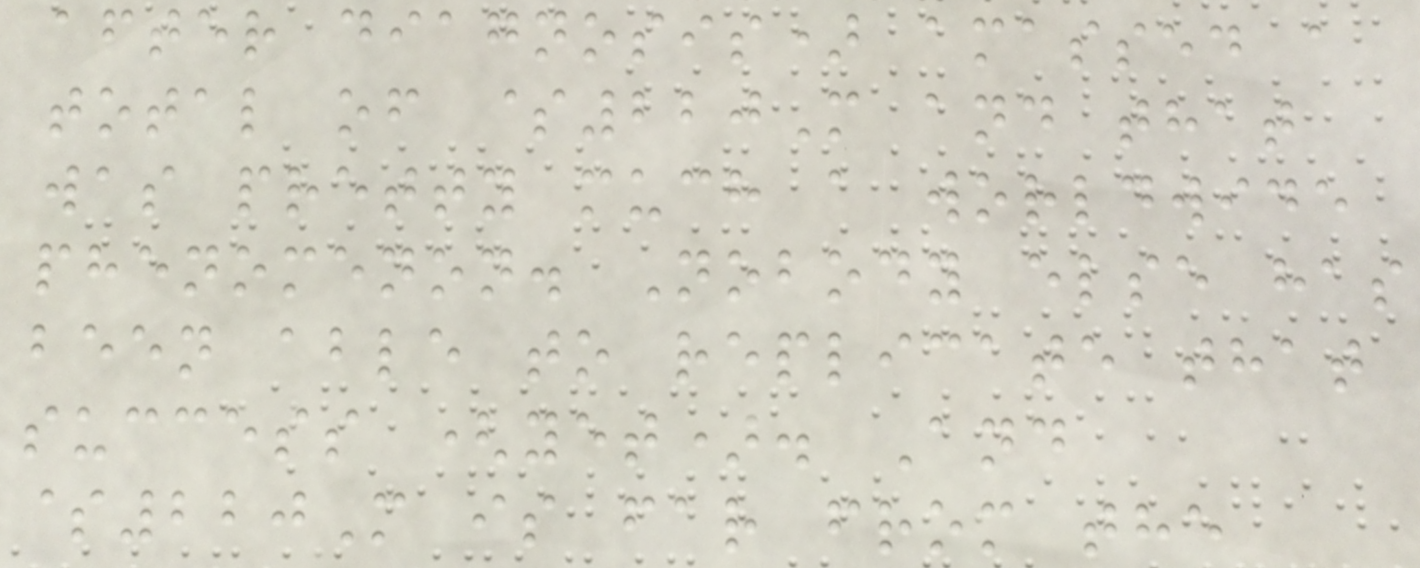after diagnosis) amassed a
total of $220M and that
was pretty much a worldwide
phenomenon. Nobody else has
been able to replicate that
success (yet). And
$220M is far from the
